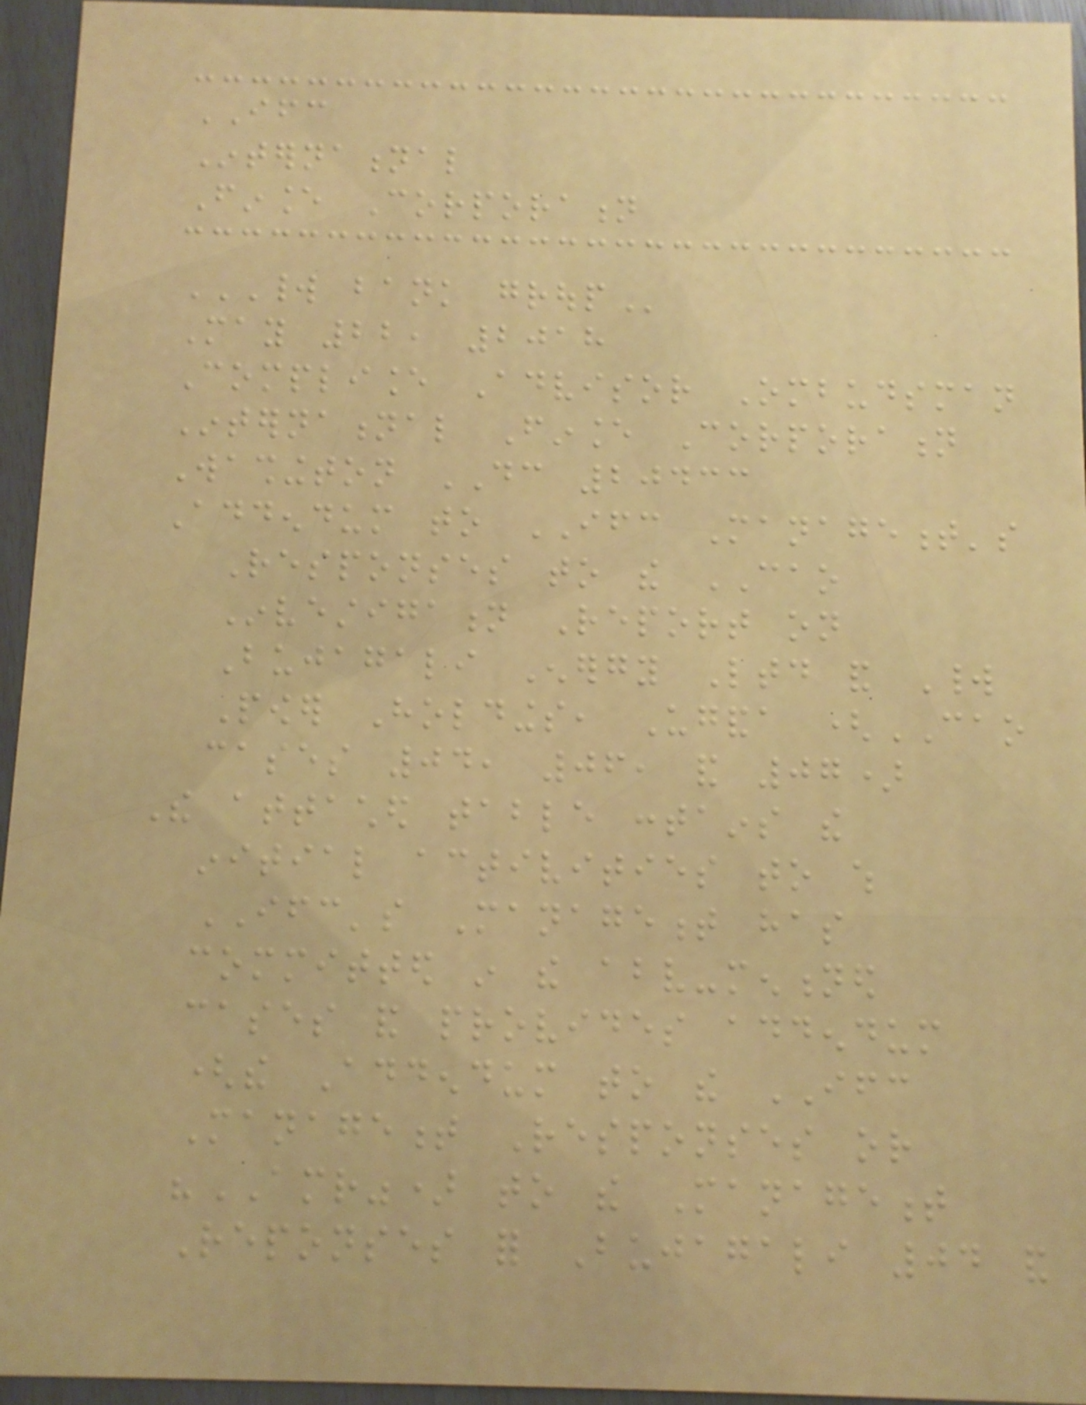IFC
International
Finance Corporation
WORLD BANK GROUP
May 22, 2018
Compliance Advisor Ombudsman
International Finance Corporation
Washington DC 20433
Addendum to IFC Management's
Responses to the CAO
Investigation Report on
Bujagali Energy Ltd and World
Power Holdings, Uganda (CAO
cases 04, 06, and 07)
The attached table contains the
initial activities to which
IFC's Management has
committed in the above-mentioned
cases and provides addendum
(the Addendum to the IFC
Management Responses or
"AMR") to the Management
Reponses for Bujagali 04 and
